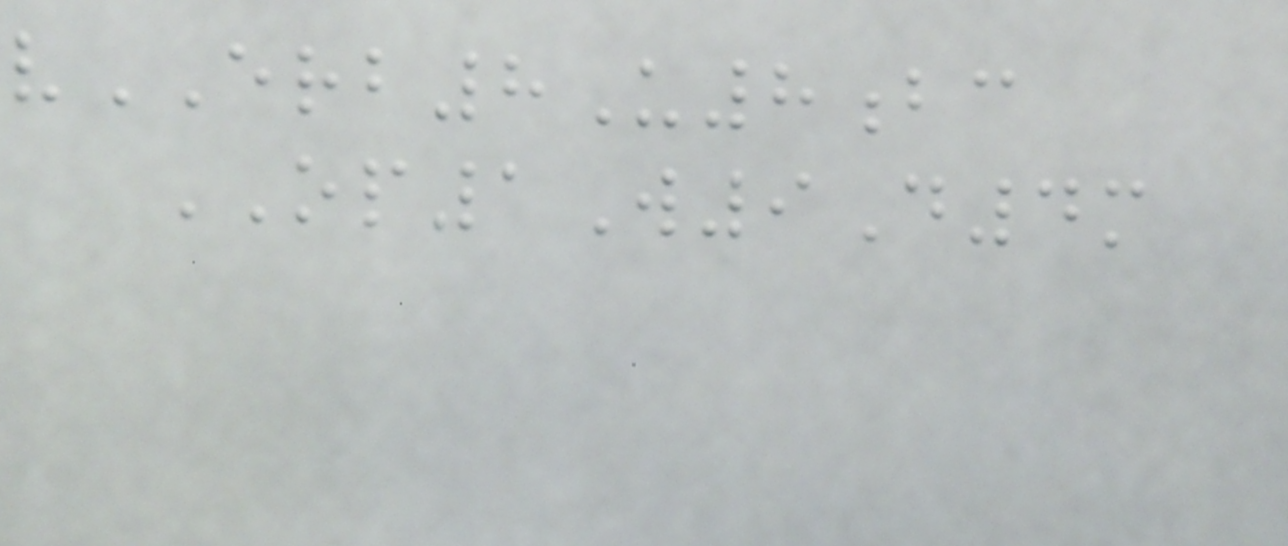vERB8U8bc
OP1W9D4m
